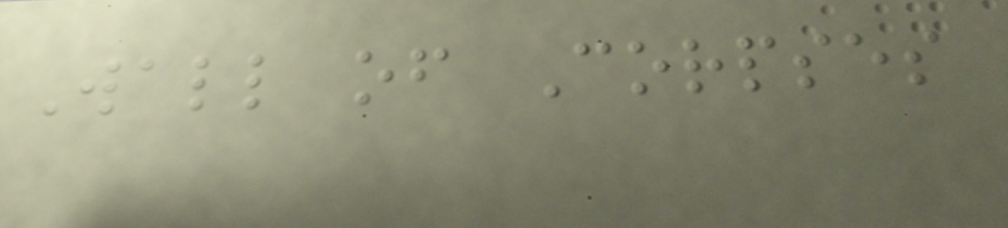Wall of Corpses
